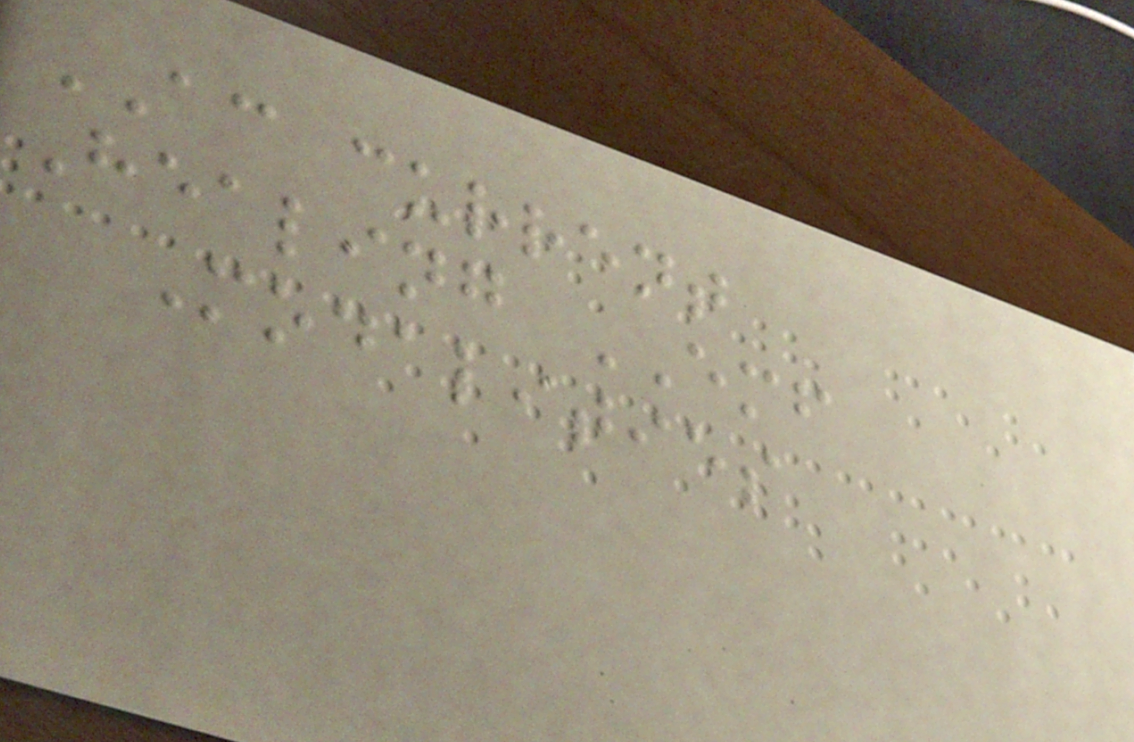AC current
Healing EMF
Modalities
